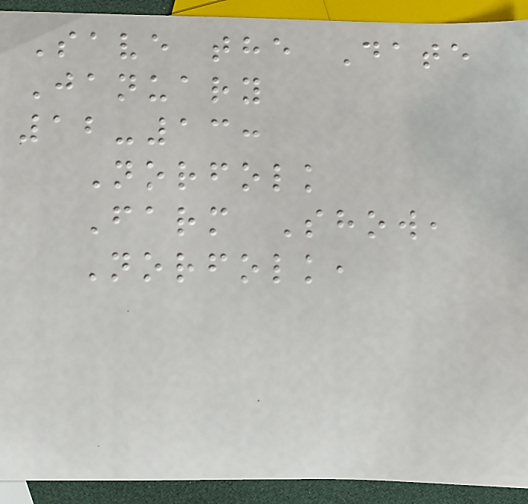Save the Date
January
12-13:
Norfolk
Farm Show,
Norfolk,
